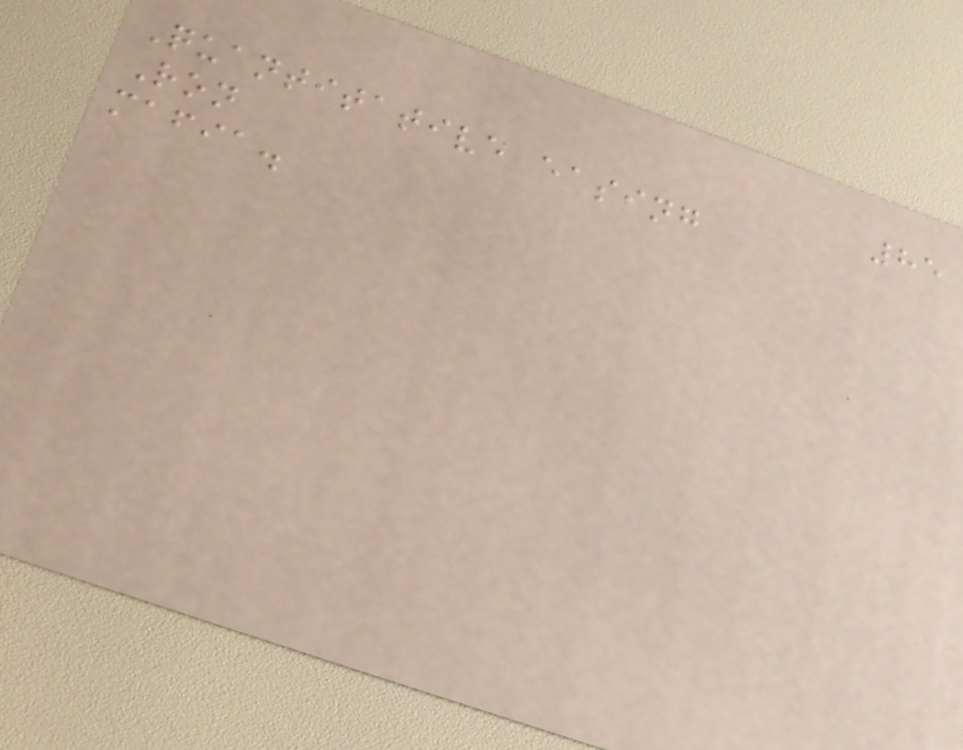85
Quantitative easing
Ron
mafia.
